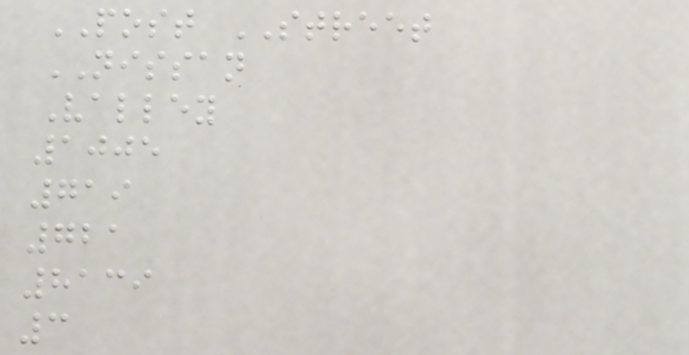POST STREET
NISSAN
Valley
1005
719
721
8139
3
